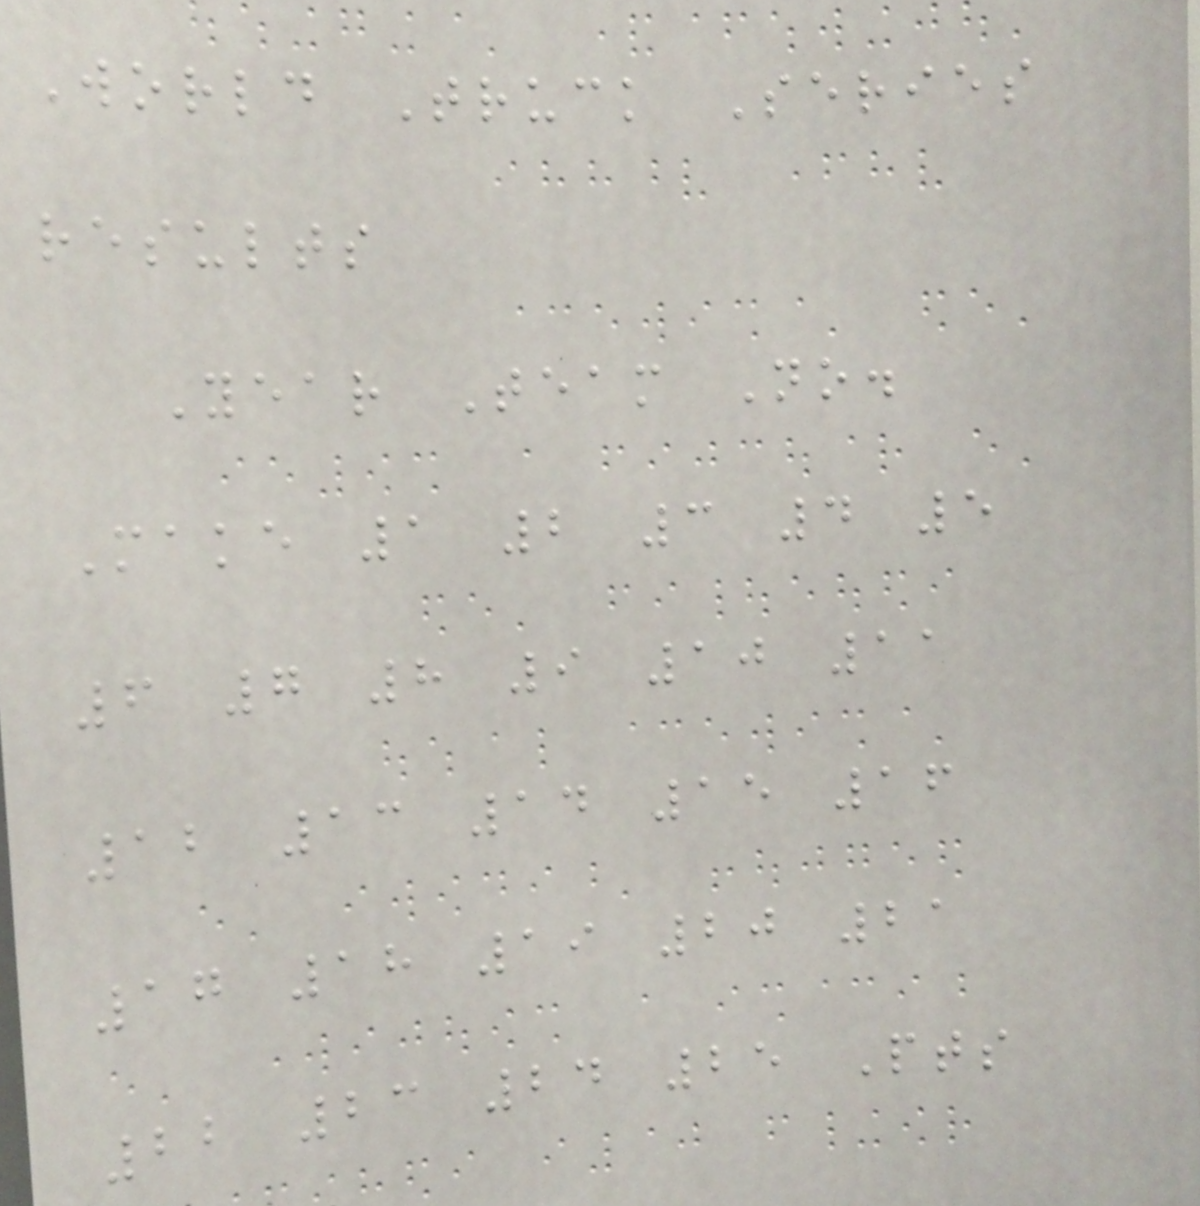World Truck Series
results
Year Team No.
Make 1 2 3 4 5
6 7 8 9 10 11
12 13 14 15 16
17 18 19 20 21
22 23 24 25 Pts
